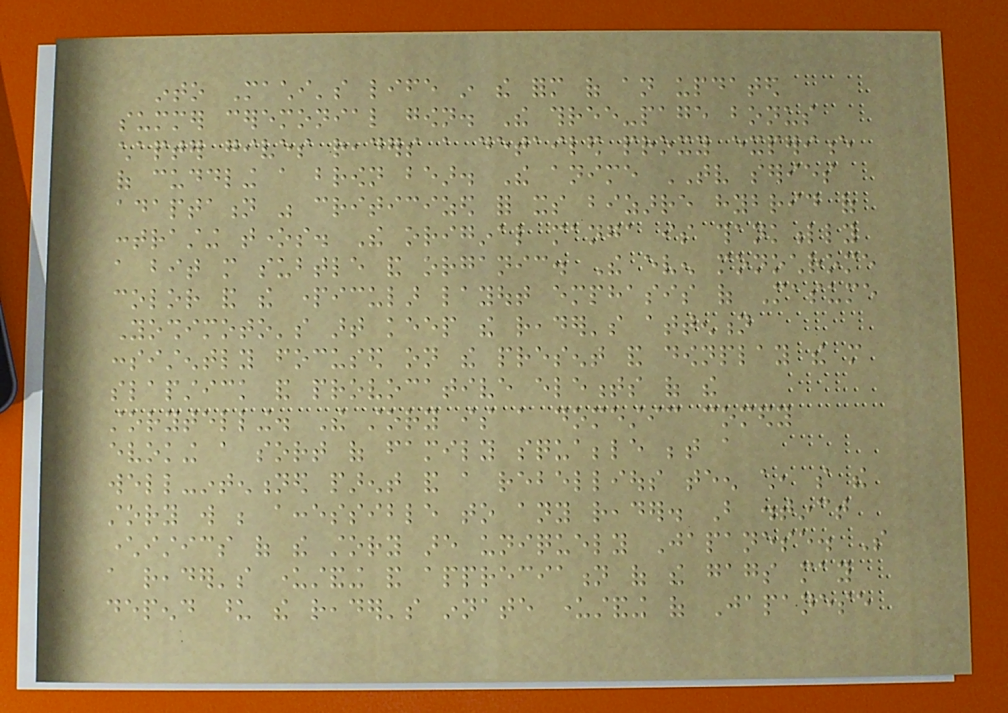into Machi's life in the form of an updated
summer ceremonial gown. The three-page bonus
chapter gives readers a detailed proxy experience
of cuddling a brown bear. The anime TV series
adaptation was criticized for its bizarre hybrid of
contrasting tones. The original manga is thankfully
a bit more subtle and organic. The even monochrome
color and the particular layout emphasis of Masume
Yoshimoto's art keep the reader's attention
consistently focused on the present and downplay the more
slapstick and provocative elements of the
storytelling. The story is a domestic comedy
evoking a sort of family squabble between a
well-intentioned parent and a rebellious teen child, so the
story will be accessible to any reader. But distinct
characteristics of the story are uniquely Japanese. So
a reader's understanding and appreciation of the gags may
depend upon the reader's innate understanding of Japanese
